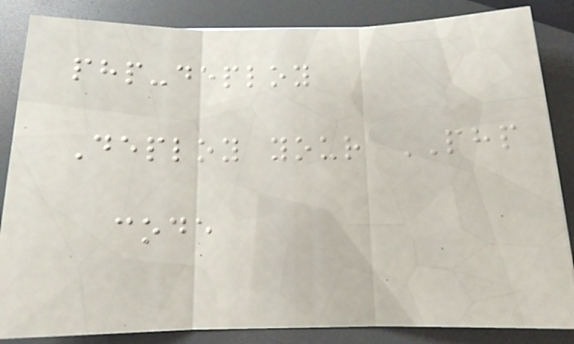php-deploy
Deploy your PHP
code
